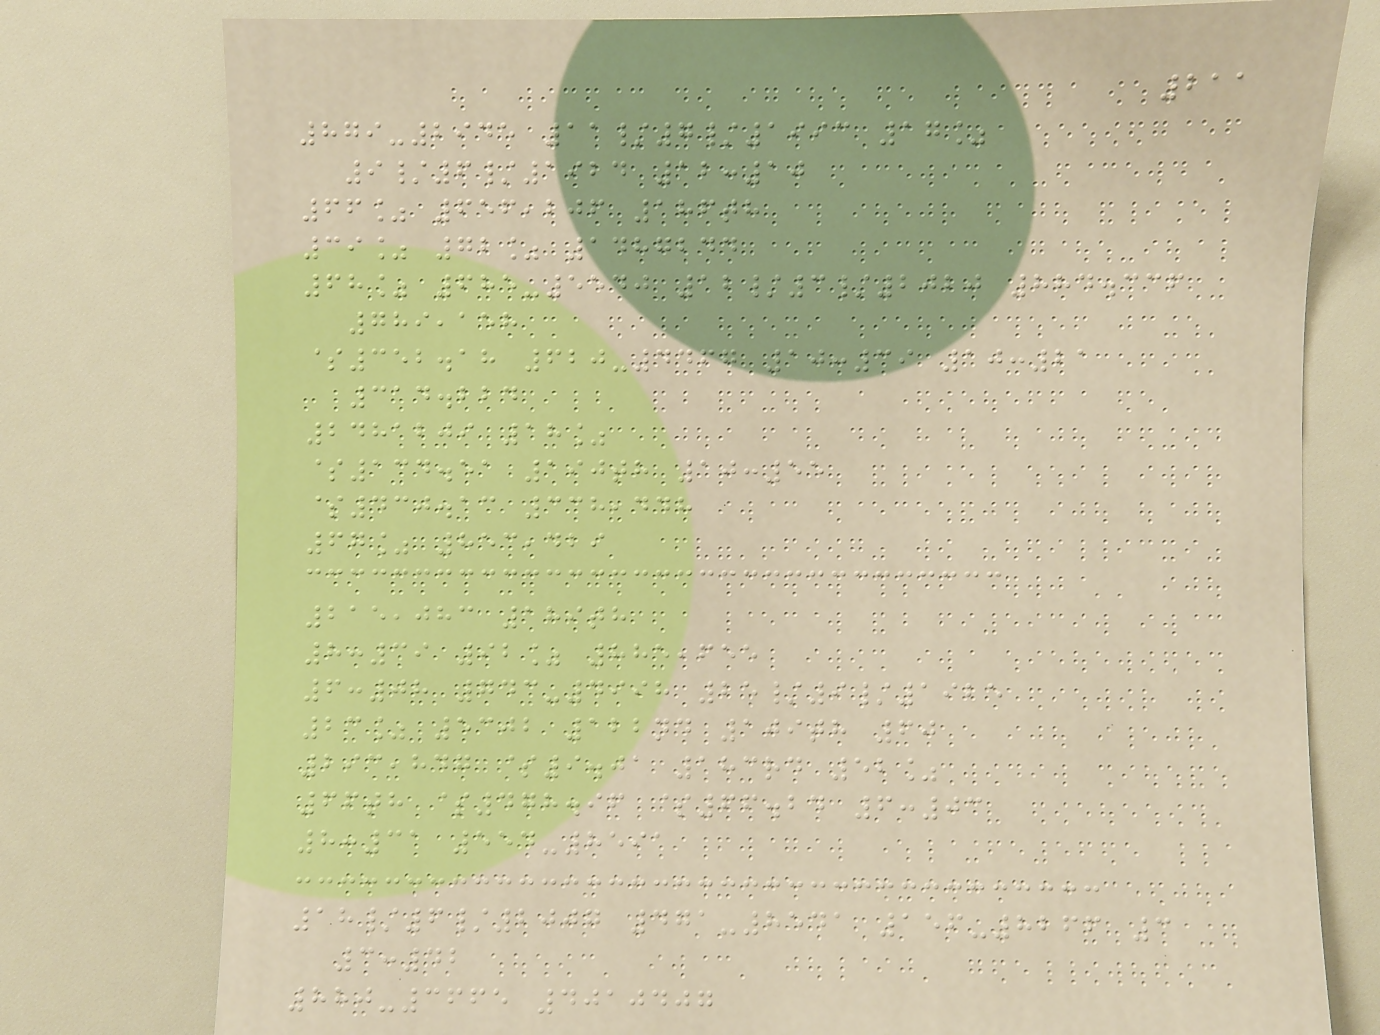211
879-2945 11/7/1993 17%
9/6/1924 12:10
66% 656,206 186th
39% 72% 1487244
68% 685-5540 12/3/2020 884.336
789,158
$352.18 620-4467 10:39 10:21
314.224
2481209 18%
$134.51 190th 10:55
$430.13 338,448
67% 853,429
215,083 189th
8:39 92% 885,655
6:08 743-4998 25/9/1925
23% 5302 122nd 109th 60
293,847 $9.01 183rd 52%
66th $478.96 $66.24 6:03
8:31 554-8591
18/6/2007 471-8541 156-8266 3
3:42
880-3665 4010407
